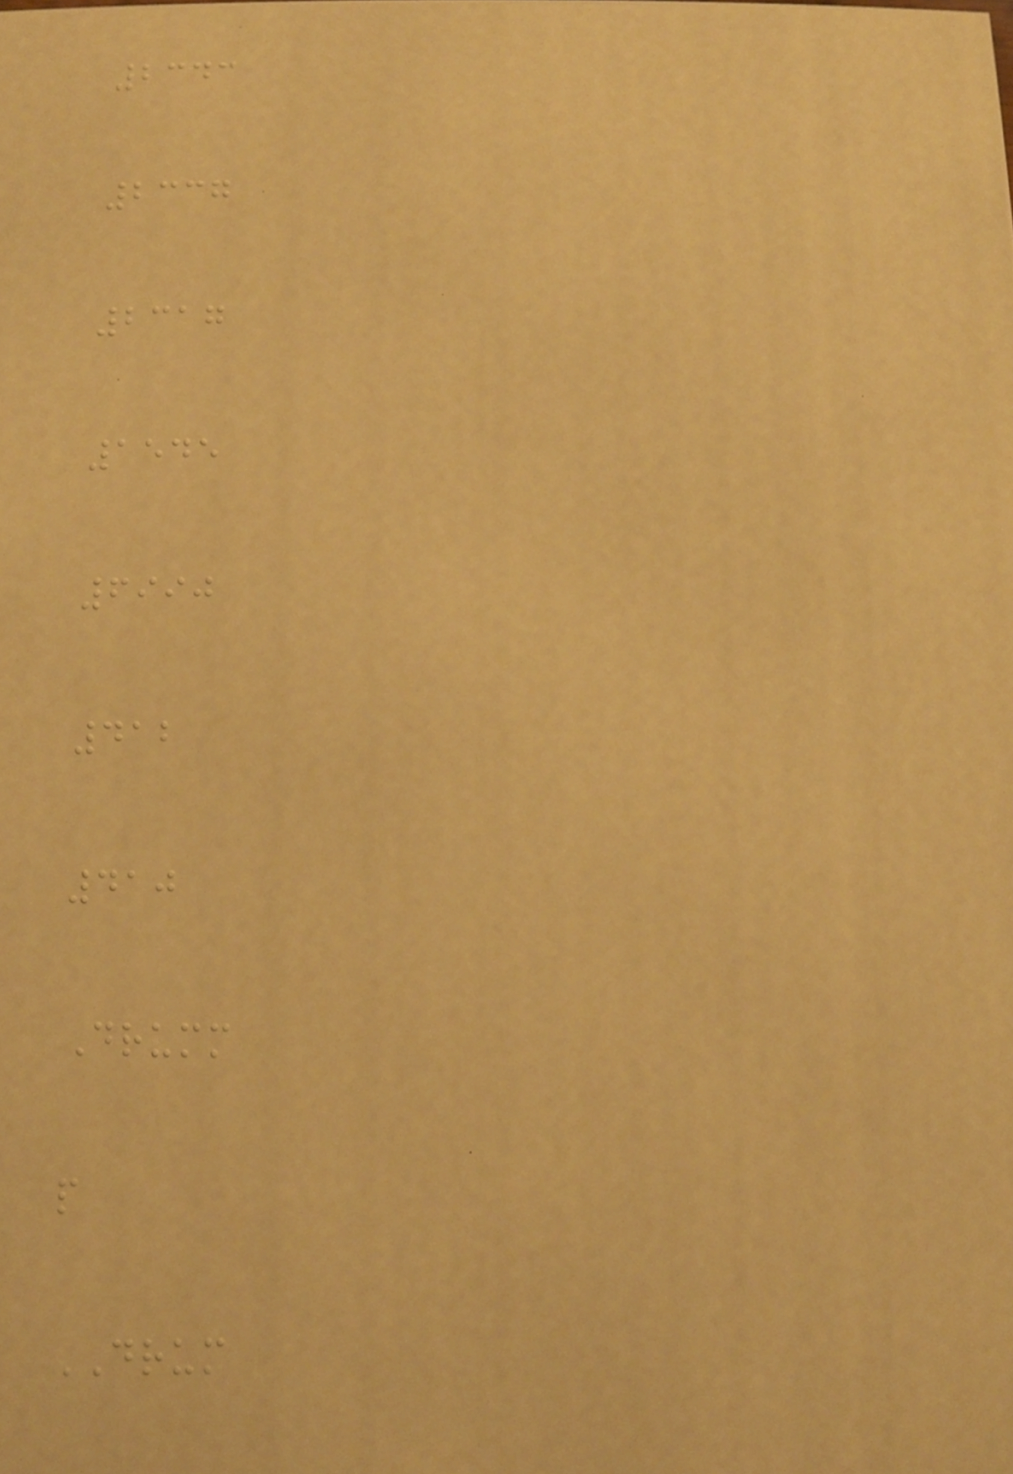2343
2337
2317
1545
6990
412
410
Drumm
p
DRUM
